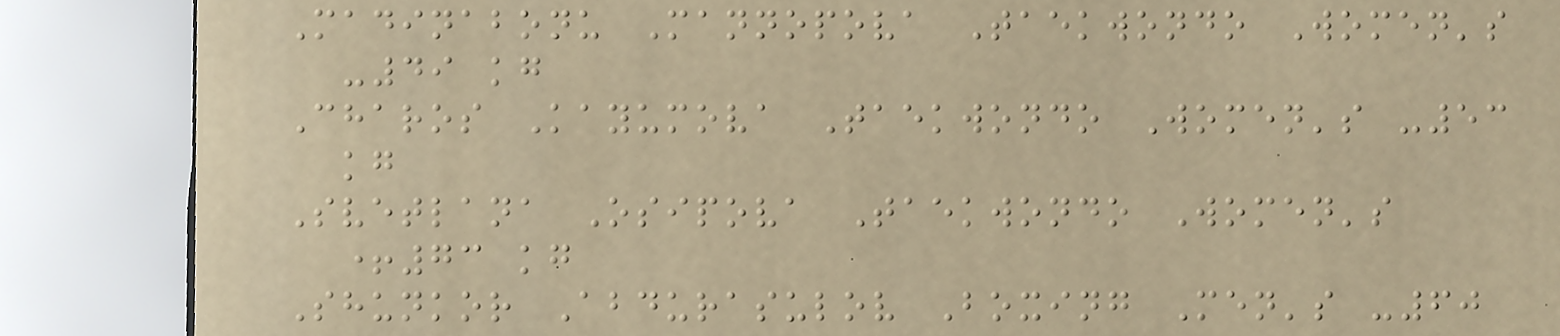Madinabonu Mannopova Taekwondo Women's
-49 kg
Charos Kayumova Taekwondo Women's -53
kg
Svetlana Osipova Taekwondo Women's
+73 kg
Shunkor Abdurasulov Boxing Men's -60
